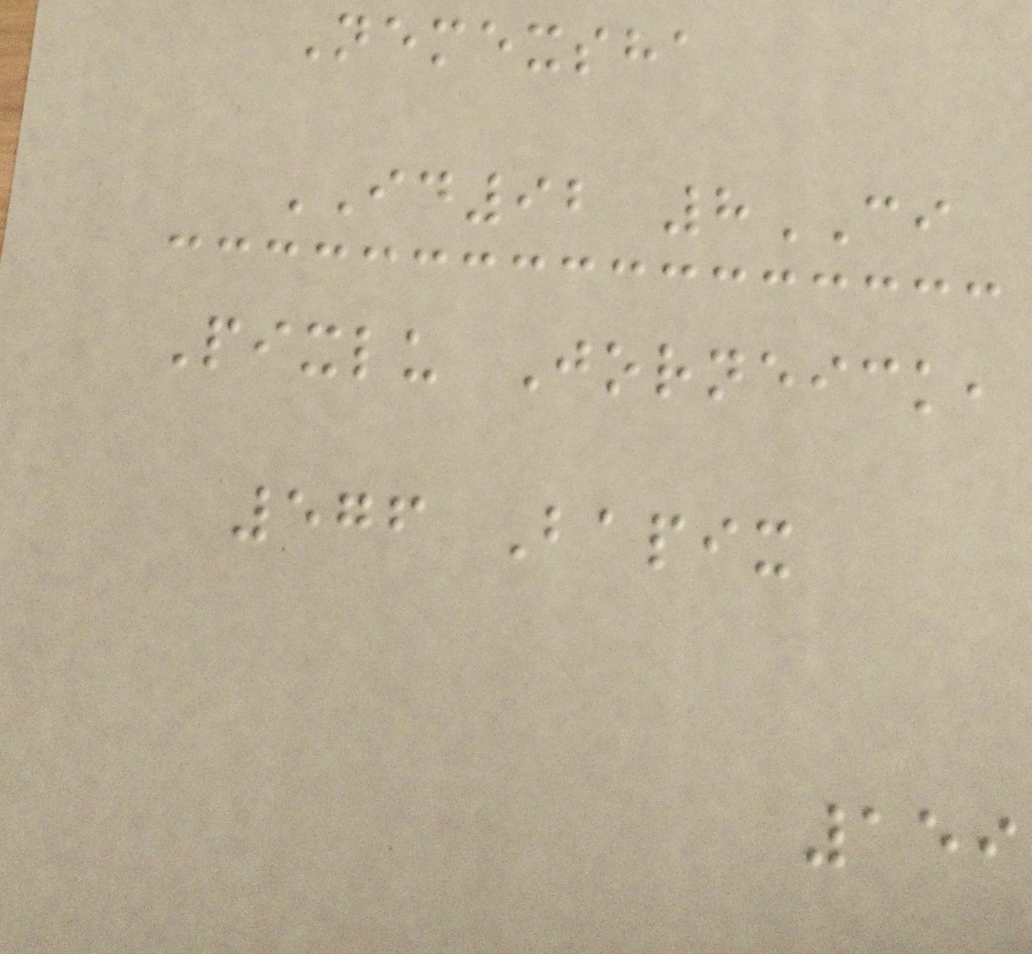Nemexsha
ID92 8CI
Pixlu Jorneick,
576 Bapix
159
